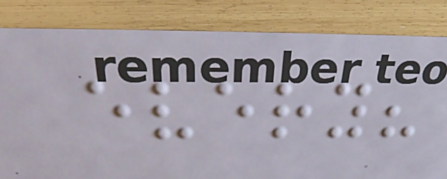every?
